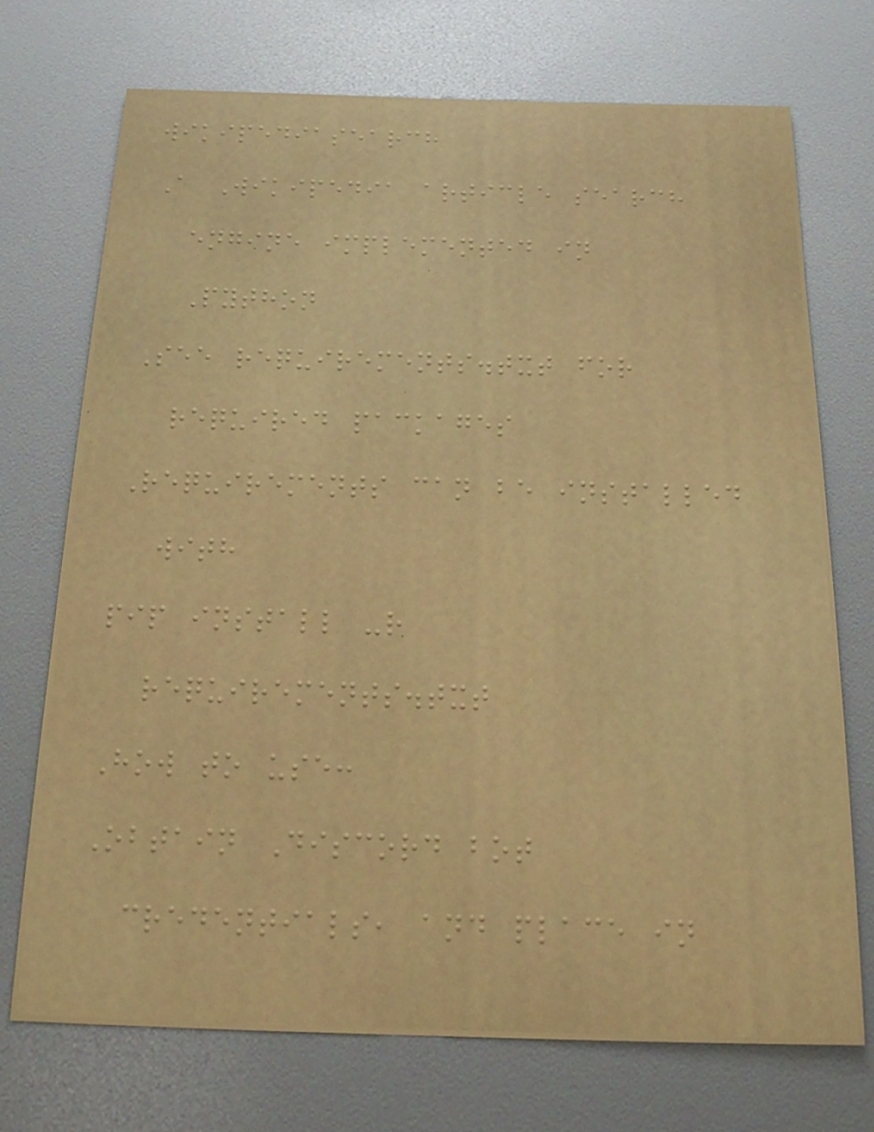wikipediasearch
A Wikipedia article search
engine implemented in
Python
See requirements.txt for
required packages
Requirements can be installed
with
pip install -r
requirements.txt
How to use:
Obtain Discord bot
credentials, and place in
